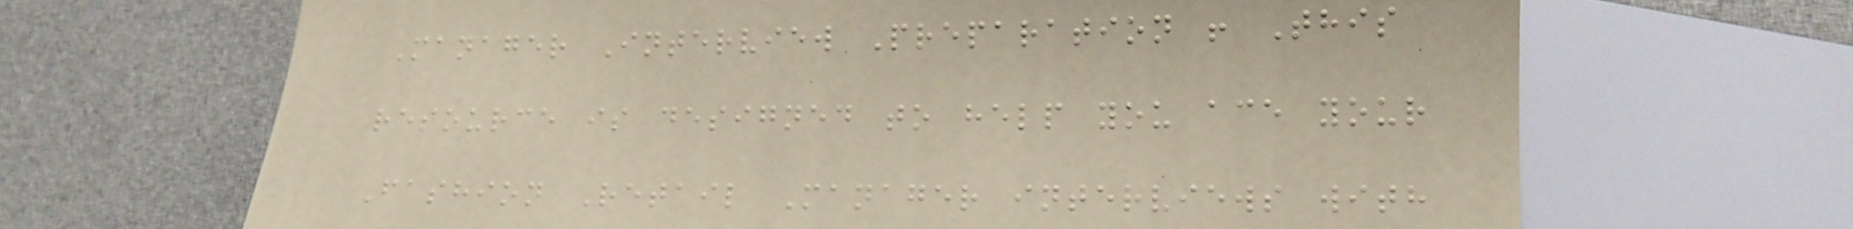Manager Interview Preparation ! This
resource is designed to help you ace your
Fashion Retail Manager interviews with
